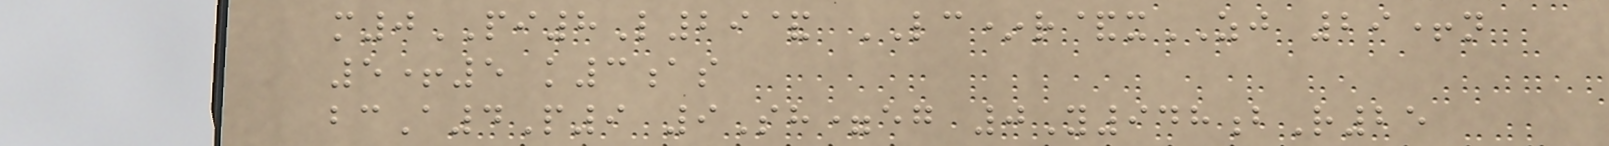m0PI8L29& LC*r&xZJ 29+n
5+5 k3as
bcA4P9 9Sh=eg 0Y948bR25
